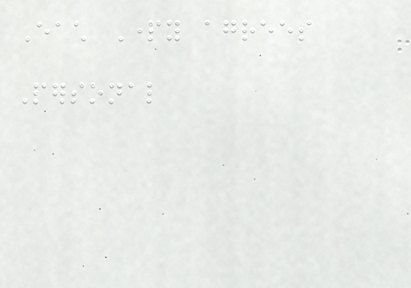Each Party agrees
Personal
